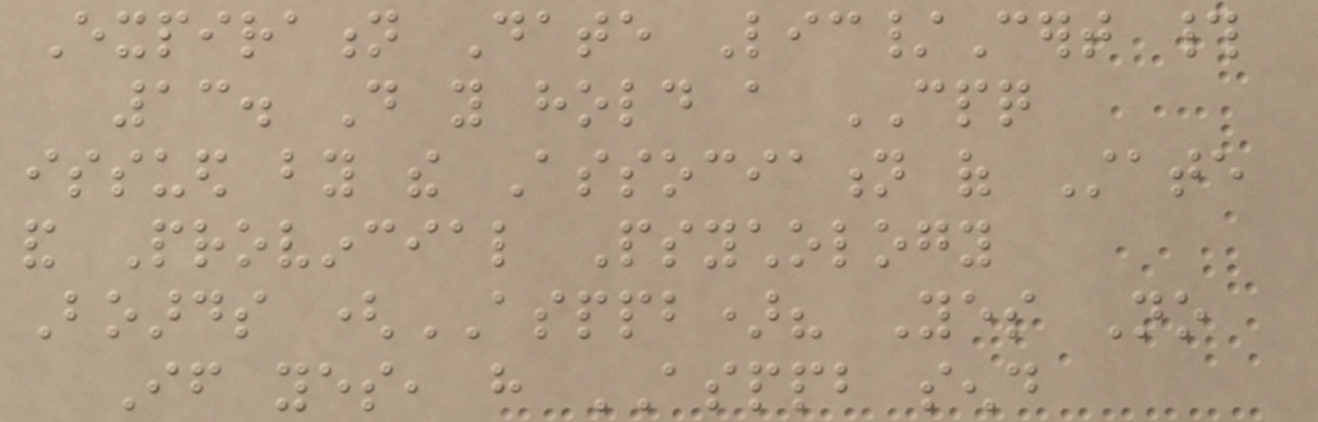Expiration Date Lic/Cert #
13. Do you hold a CPQ
issued by the Association of State
and Provincial Psychology
Boards (ASPPB)? Yes No
If yes, have ASPPB send
